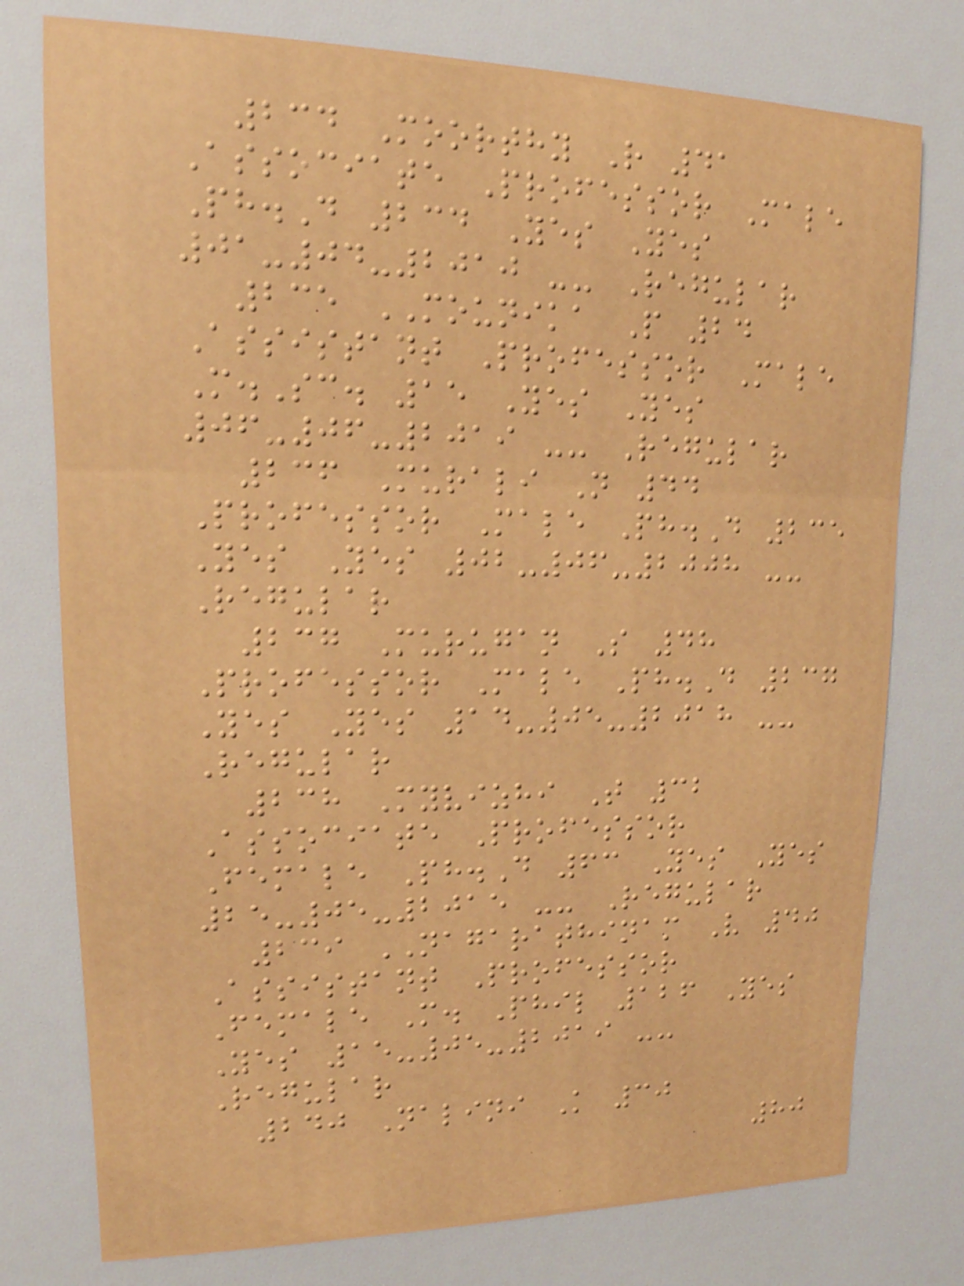234 Moorthy R 41
Associate Professor Male
Ph.D 234 Yes Yes
01-04-2010 -- Regular
235 MOUNIKA P 24
Assistant Professor Male
M.Sc. 15 Yes Yes
06-06-2019 -- Regular
236 Murali N 44
Professor Male Ph.D 235
Yes Yes 02-06-2008 --
Regular
237 Murugan S 48
Professor Male Ph.D 237
Yes Yes 14-05-2018 --
Regular
238 Myvizhi T 32
Associate Professor
Female Ph.D 63 Yes Yes
25-05-2015 -- Regular
239 NAGARATHINAM V 40
Assistant Professor
Female M. Phil 126 Yes
Yes 15-05-2019 --
Regular
240 Nalini K 30
80
